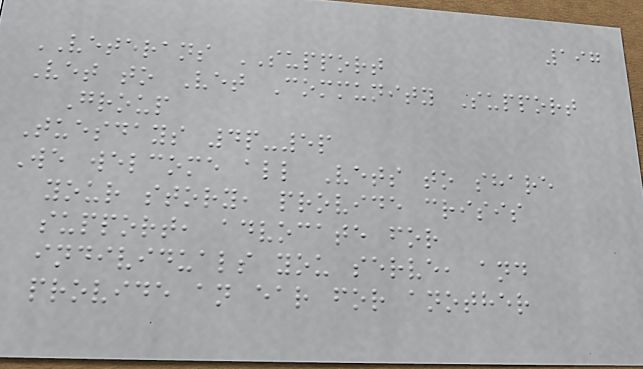197
VETERANS SUPPORT
Vet to Vet Community Support
Group
Tuesdays 4p-5p
We welcome all Vets to share
your story, provide crisis
support, advocate for
individuals you serve, and
provide an ear for another
